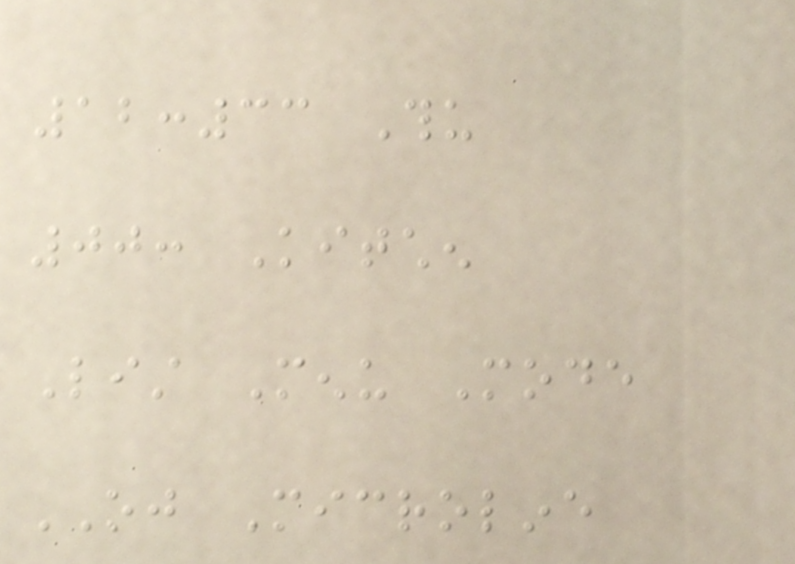12:33 Thu
00: Kitchen
List Menu Mode
OJ Microline
